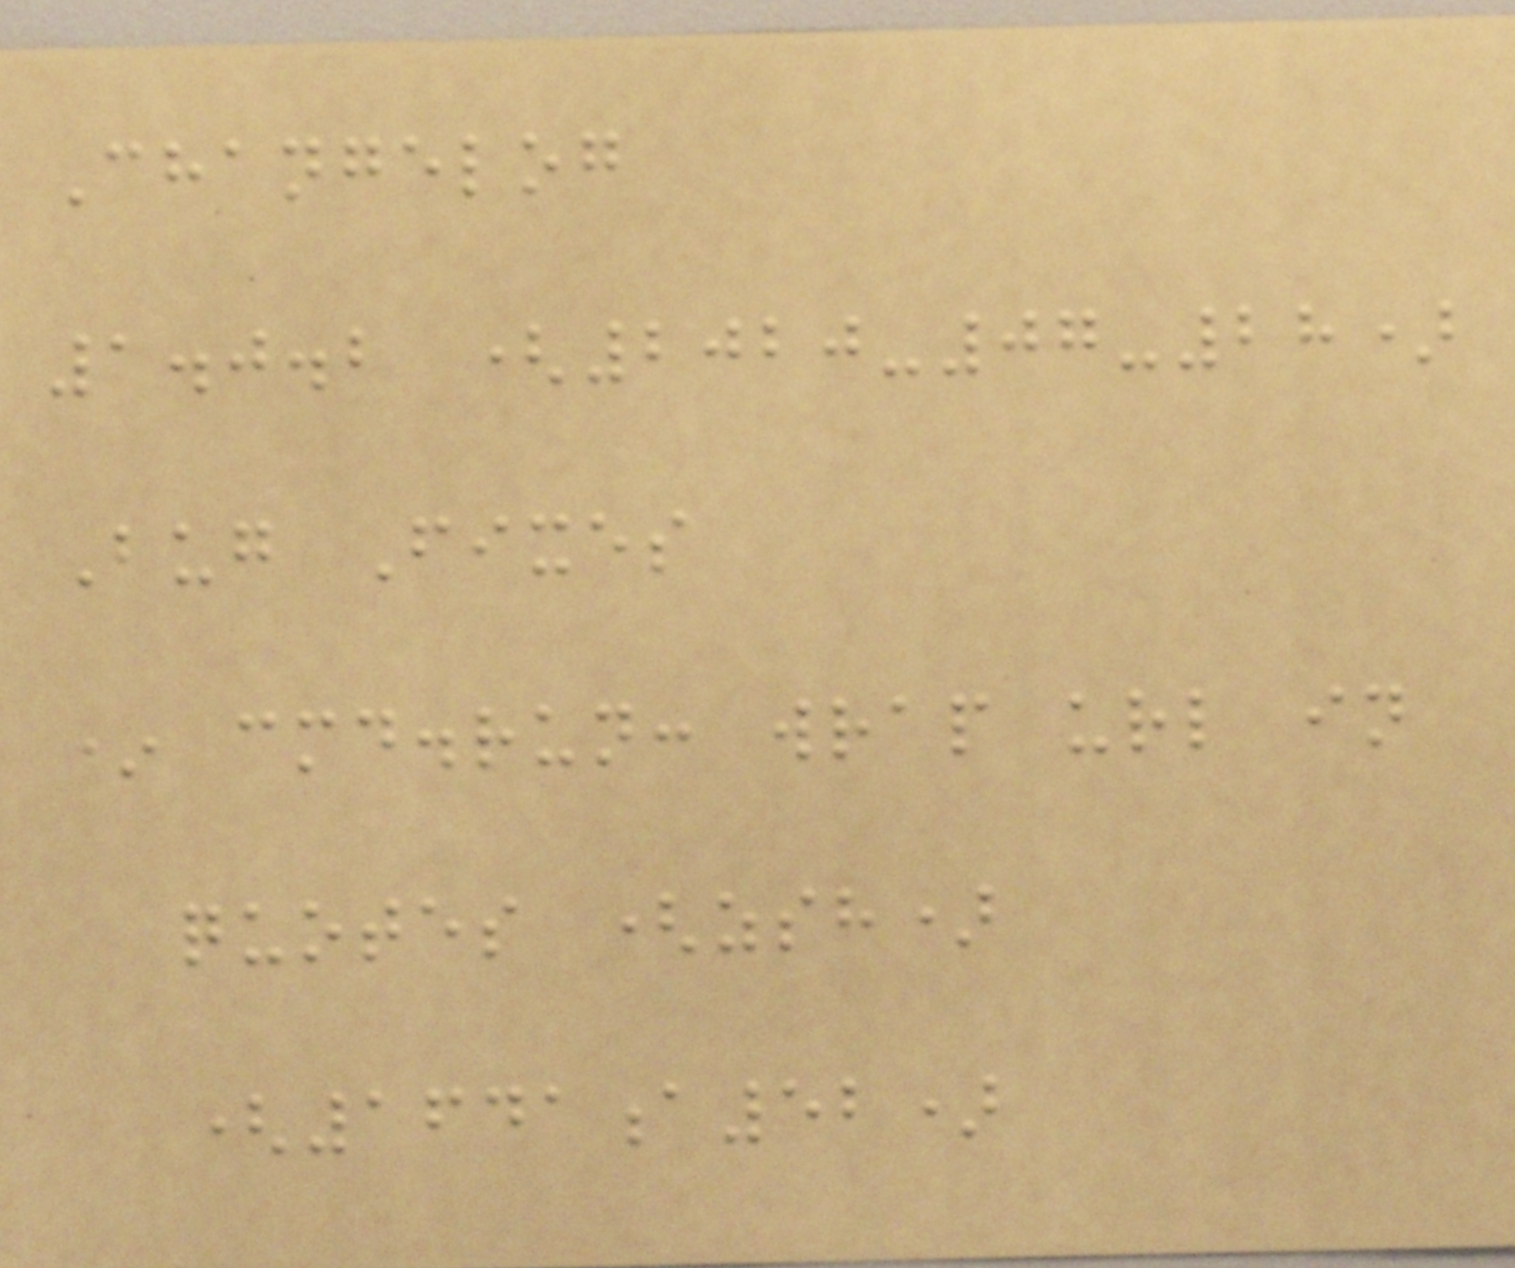Changelog
1.0.2 (2020-07-28)
Bug Fixes
* cmd.run: wrap url in
quotes (zsh)
(1641a52)
